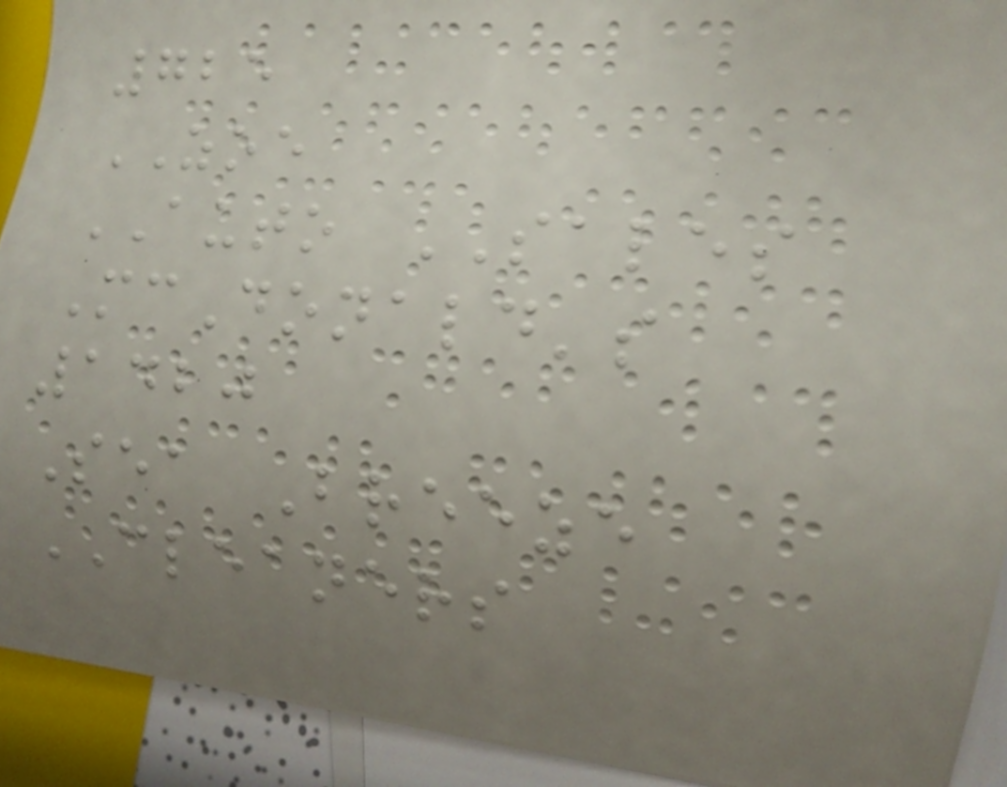725
ZOE
AUTO SALES
McDonald's
1420
Sea Breeze
CLEANERS
